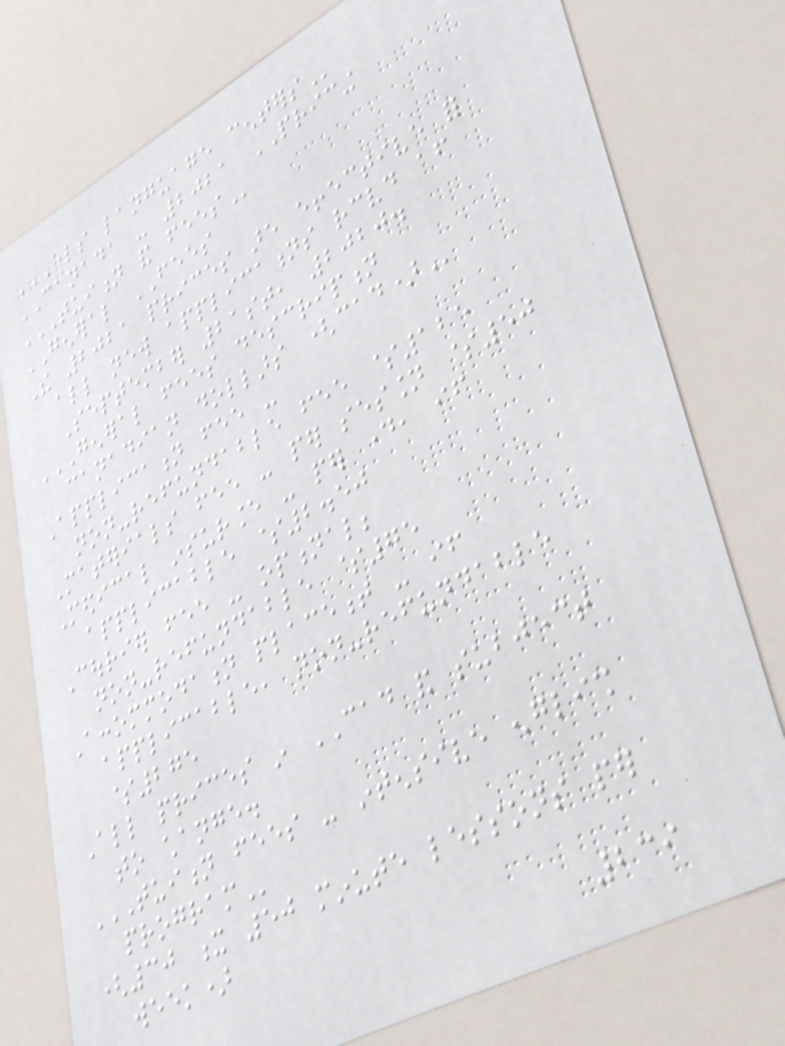ELS LANGUAGE CENTERS
CANADA - 2021 PRICING
TUITION AND FEES
GENERAL FEES
The 2021 prices are effective for
all new applications received after
September 21st, 2020.
GENERAL FEES DESCRIPTION
CANADIAN DOLLARS (CAD)
Application fee -
non-refundable fee $125
Materials fee - per session $50
Medical insurance - per day, if
applicable $2.50
Courier fee - optional;
non-refundable $75
Accommodation placement - if
applicable, non-refundable
$275
All prices in CAD and subject
to change.
TUITION FEES - INTENSIVE ENGLISH
PROGRAM
(30 x 50 minute lessons per
week)
239
